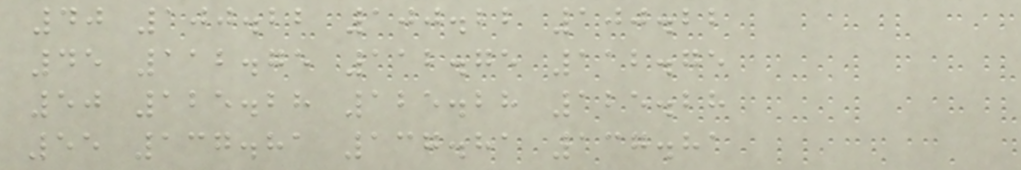40 100.22 100.22 100.22
45 112.75 112.75 112.75
50 125.28 125.28 125.28
55 137.81 137.81 137.81
